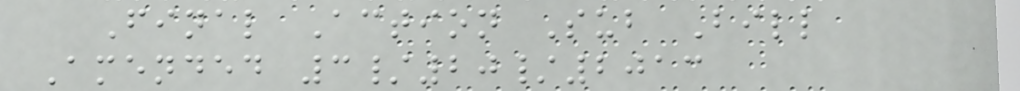Final Action Sub Bill
Amended 3/20/2013
